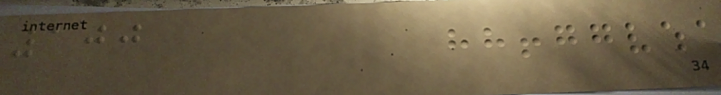100
